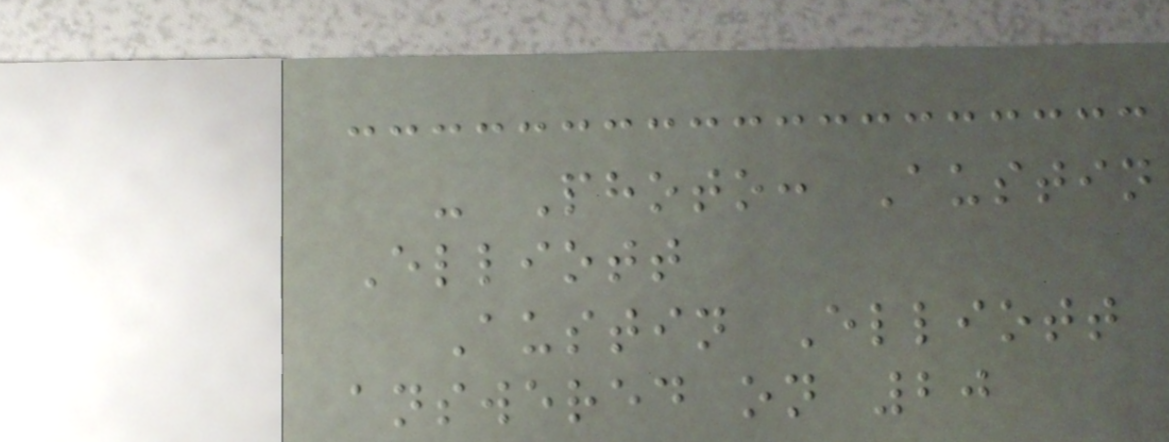- Photo: Austin
Elliott
Austin Elliott
answered on 20
